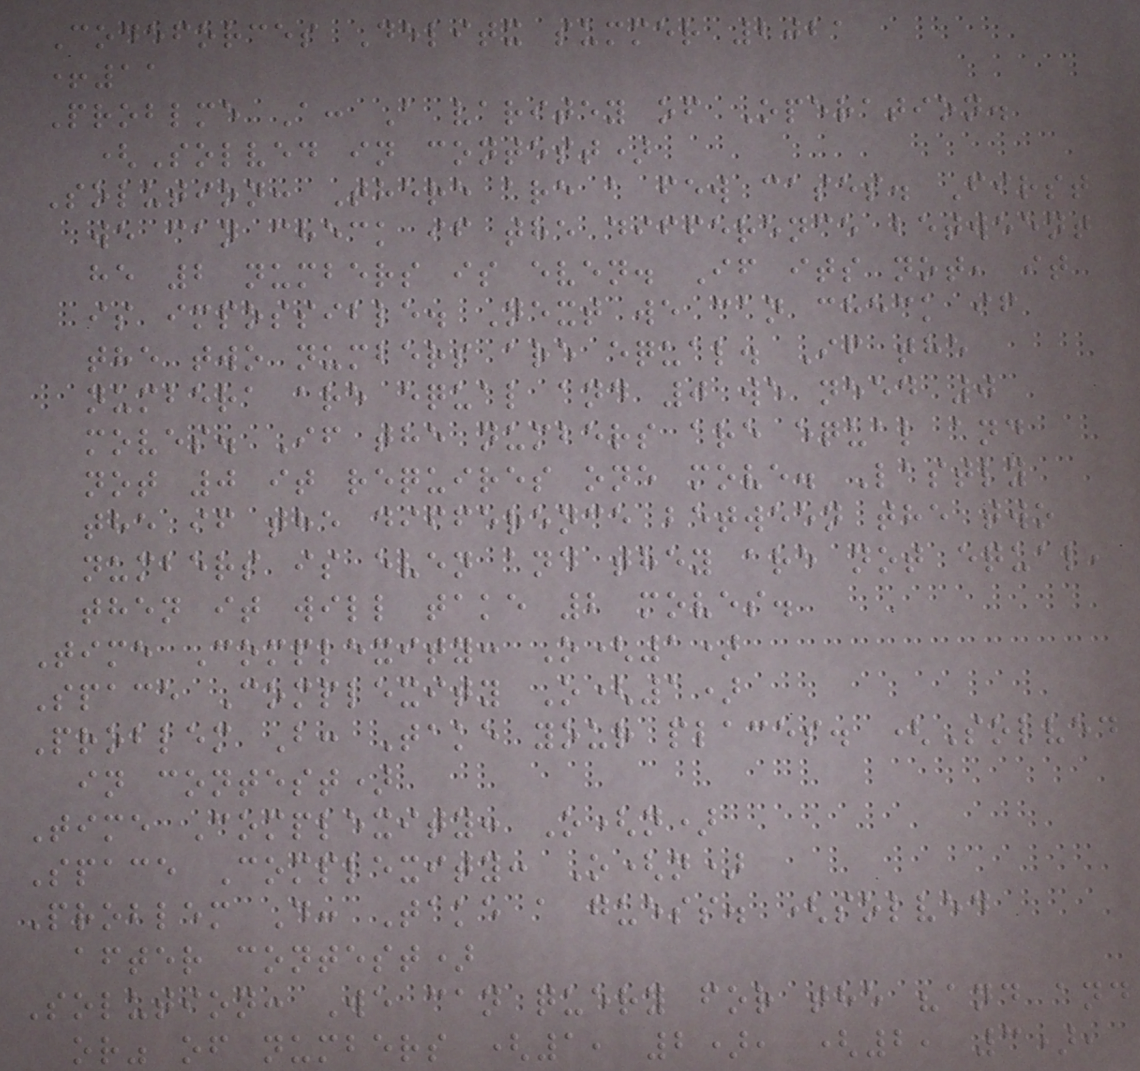Codeforces Delitx summer 2021
+11
Problme A: A varitey of Operation.
(Solved in contest)
Solution: There are a few cases. First
we can check if the difference betweent
he 2 numbers is even. If its not, it
is impossible. Next we can check if
the two numbers are equal. If the
numbera are equal and 0 we need 0
moves. If the numbers are equal and
not 0 it requires one move. Lastly
the if the difference between the two
numbers is even and they are not equal,
then it will take 2 moves.
Time Complexity: O(1)
Space Complexity O(1)
Problem B: Take your places. (Solved
in contest)
Time Complexity: O(n)
Space Complexity: O(n)
Problem D: Take a guess. (solved
after contest)
Solution: We can query for the "and and
or" of numbers (1, 2), (2, 3),
